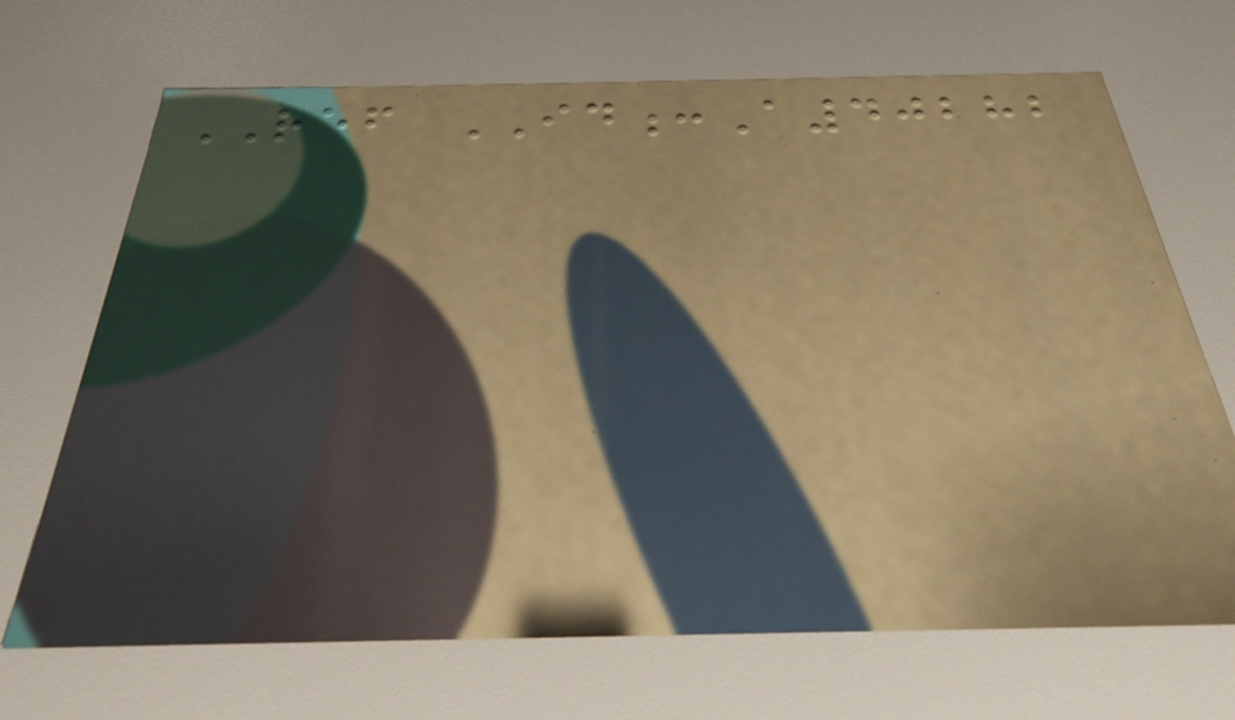REF ID:A40282
